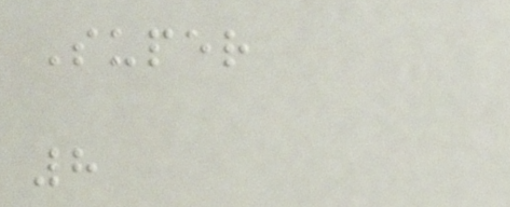Super
8
